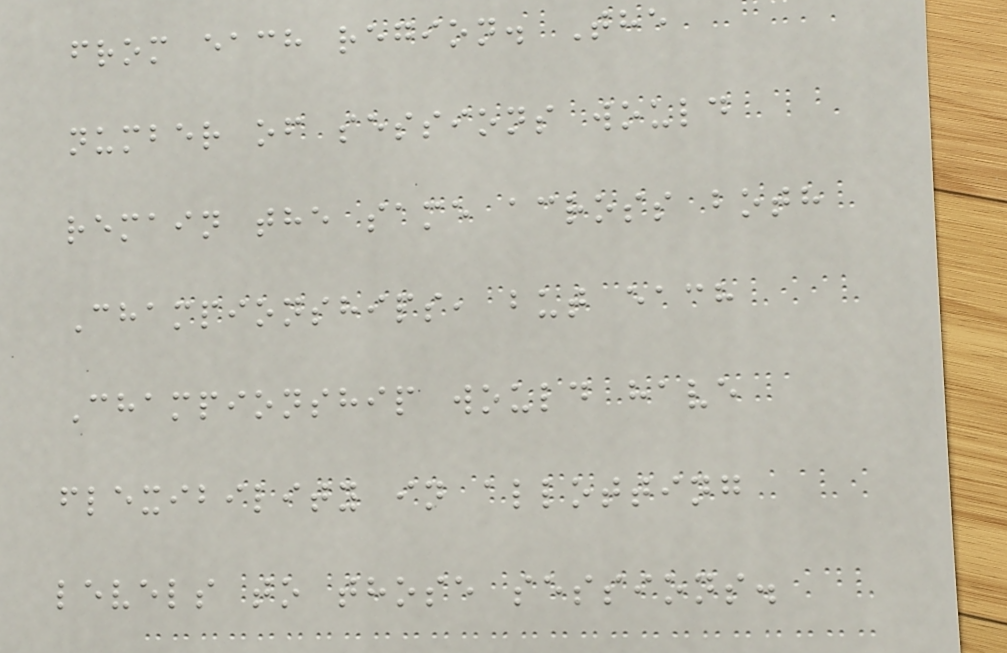from each region. The
number of sessions would
remain the same across both
Championships, but each
Championship would have
flexibility in allotting
levels to those sessions.
